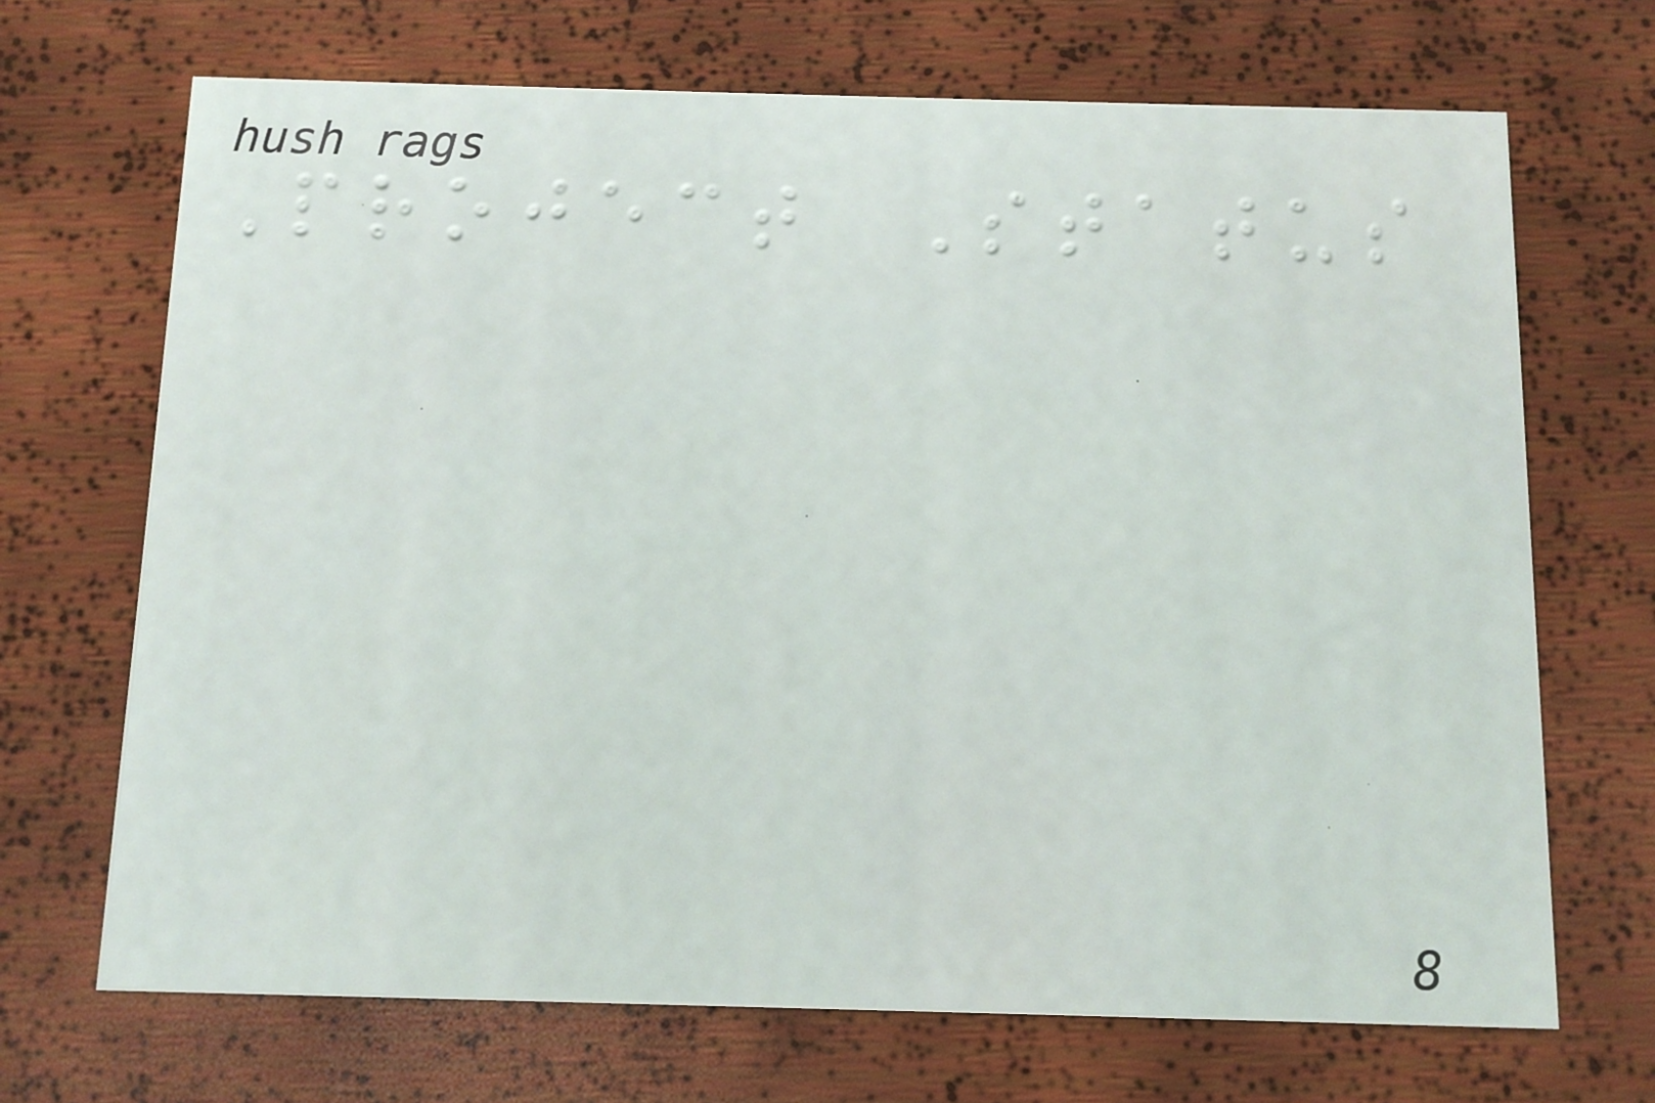Project Status
